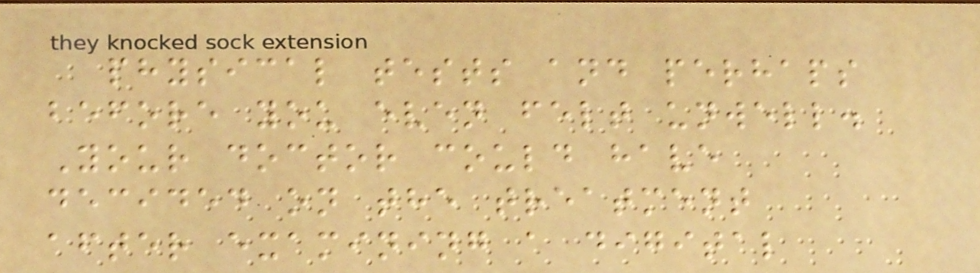physical tests and perhaps
before you even felt unwell.
Your doctor could have
decided on the treatment
after examining a digital
